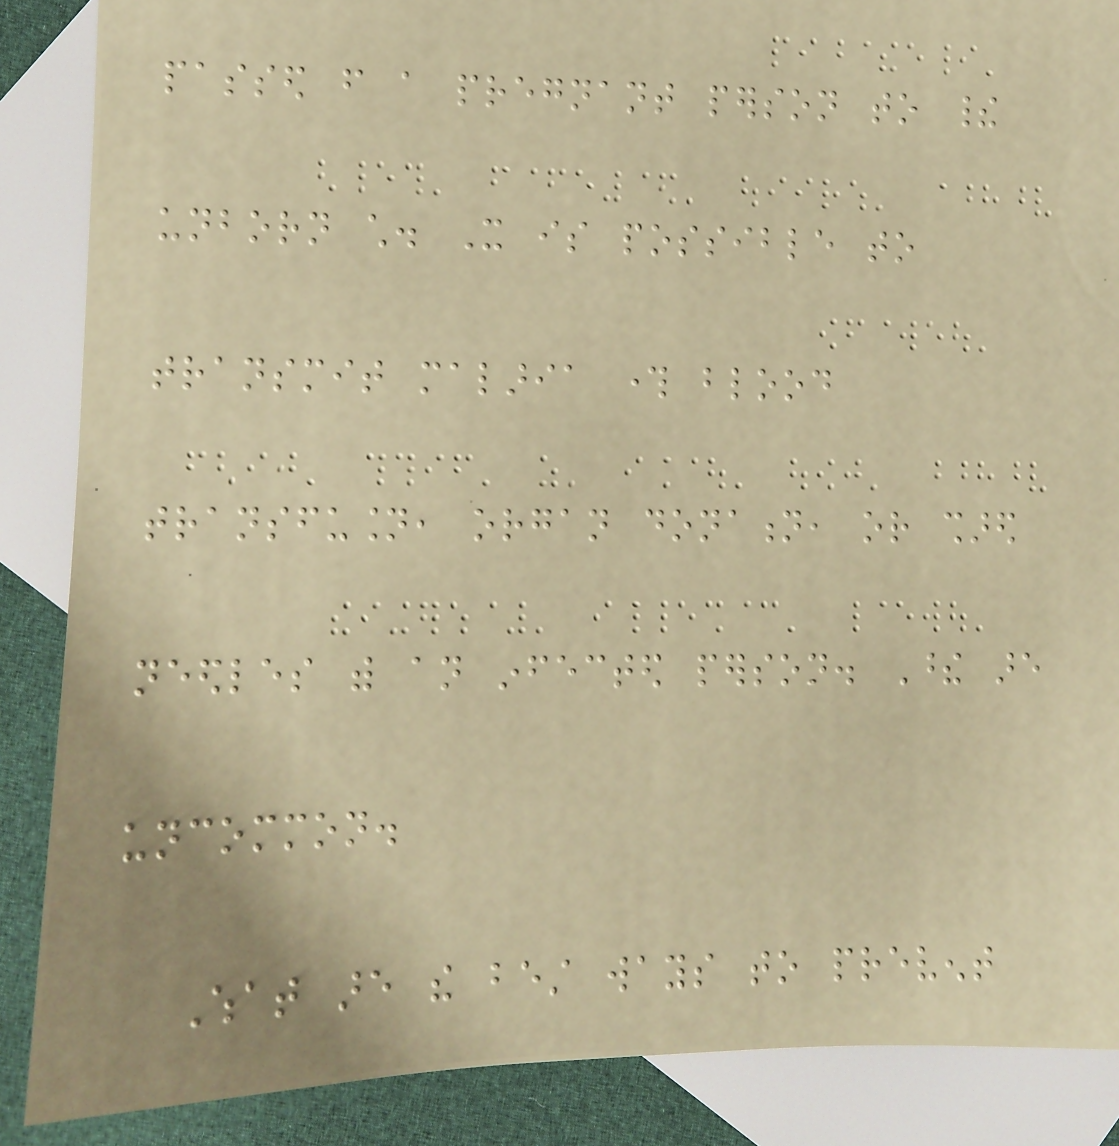passed from a pregnant person to their
unborn child. It is possible to
transmit malaria through blood
transfusion, organ donation, or shared
needles with an infected person. These are
uncommon.
What are the best ways to prevent
